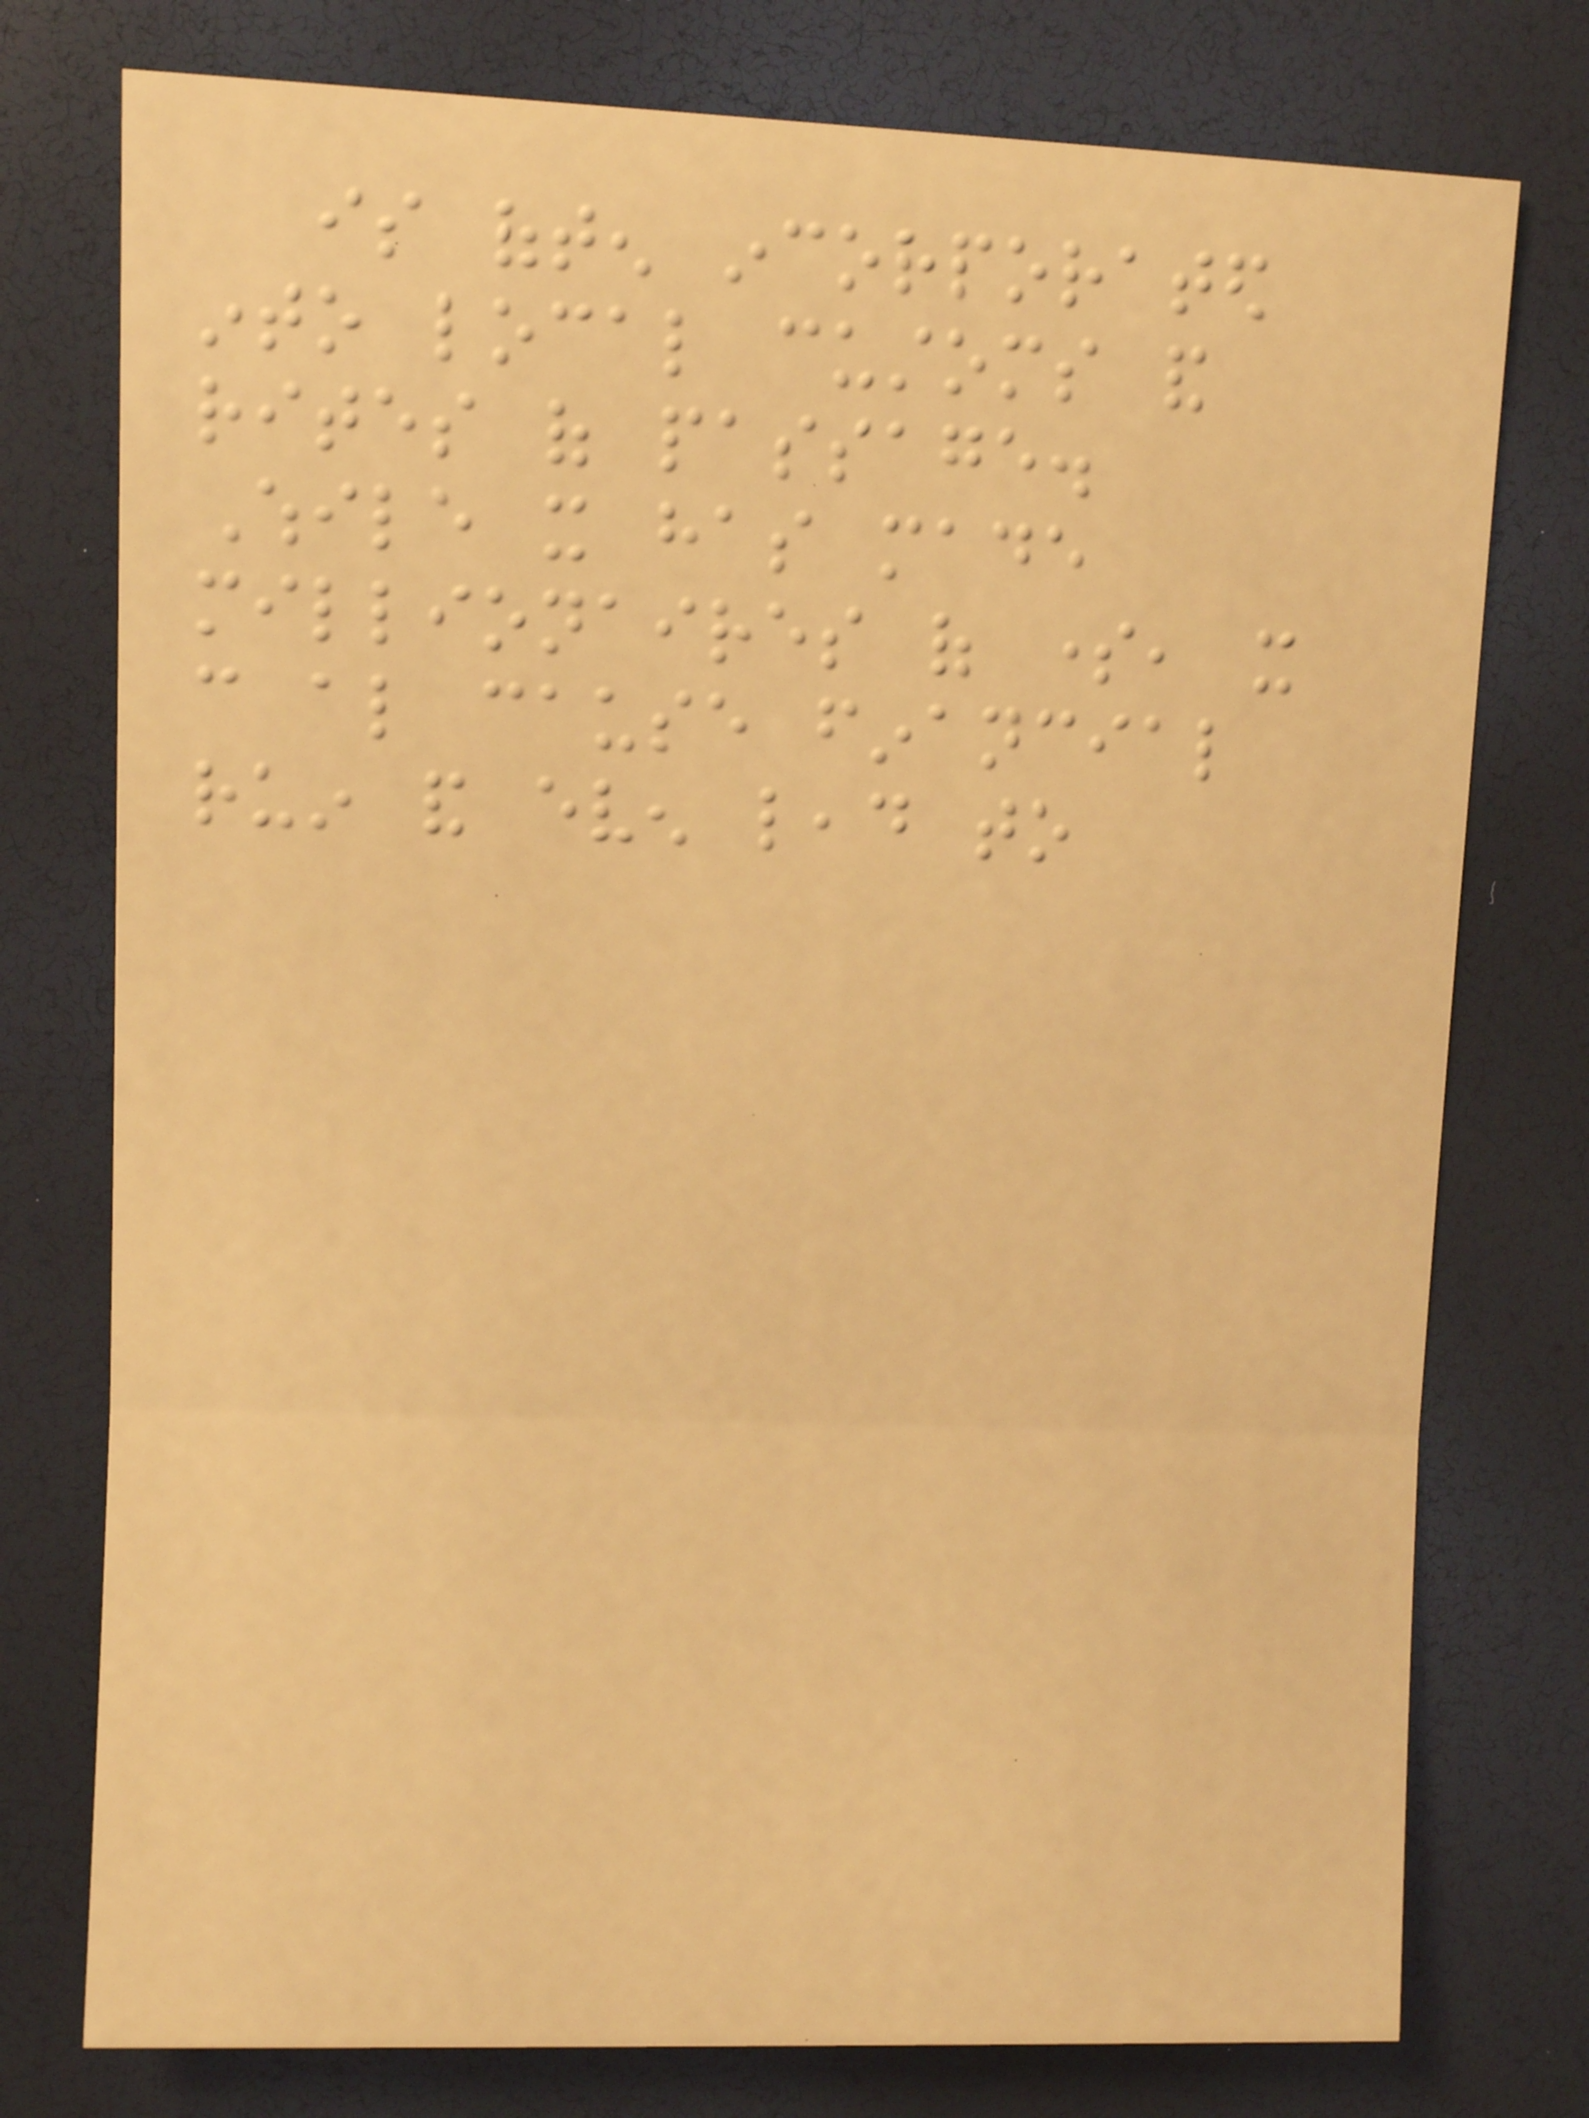is often incorporated
into local customs and
rites of passage.
While it has made
millionaires of some, it
can also cause financial
ruin and even lead to
